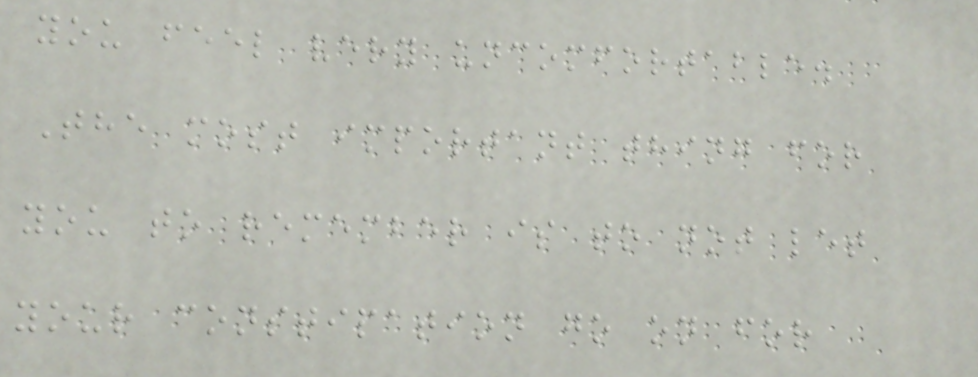you feel very uncomfortable.
The most important thing for
you to remember is to not let
your constipation go on for
